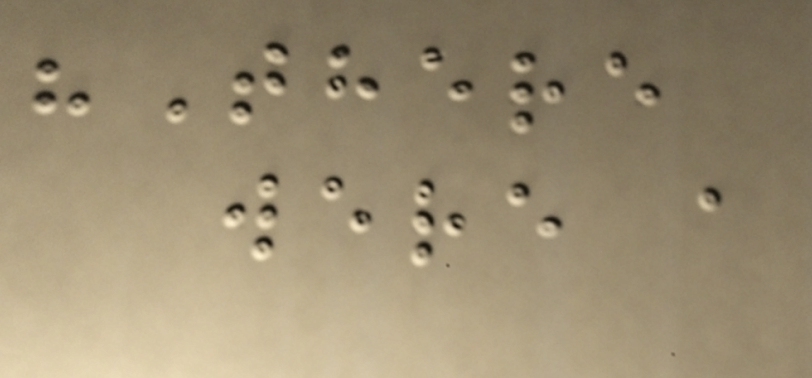"There
were a
